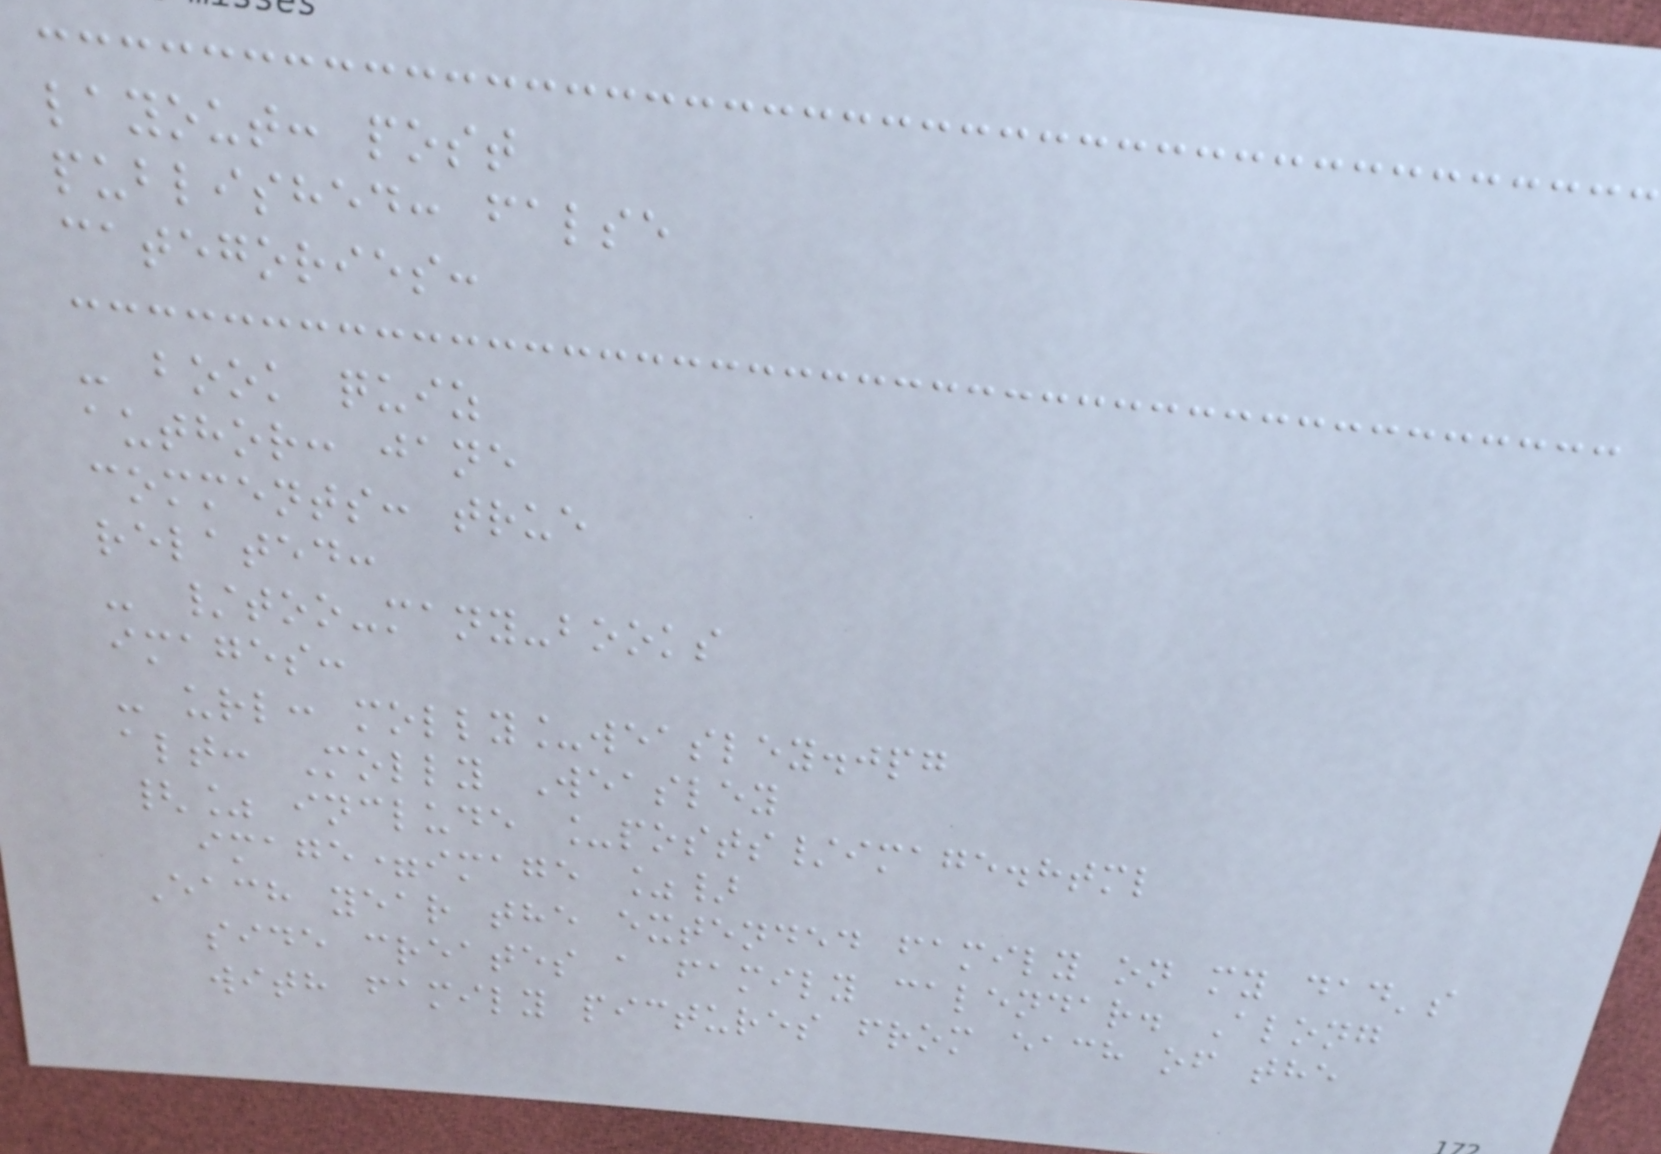layout: post
published: false
categories:
- book quiz
author: jane
comments: true
related:
- /too-many-books
images:
- url: molly_weasley.jpg
alt: Molly Weasley
{% include _posts/image.html
image=image %}
Each year the extended family on my dad's
side creates a family calendar. Along
with family pictures from each of the
